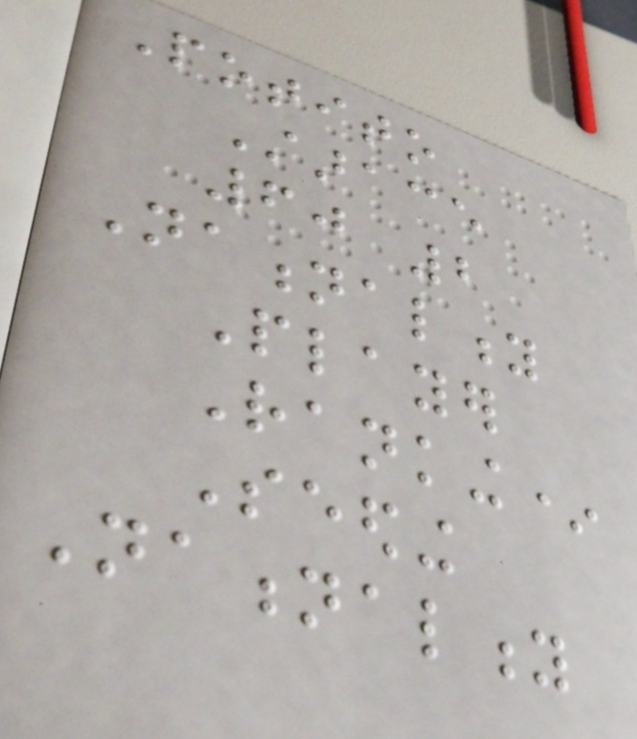Potito
Starace
60 2
Nationality
Player
Ranking*
Seeding
Nationality
